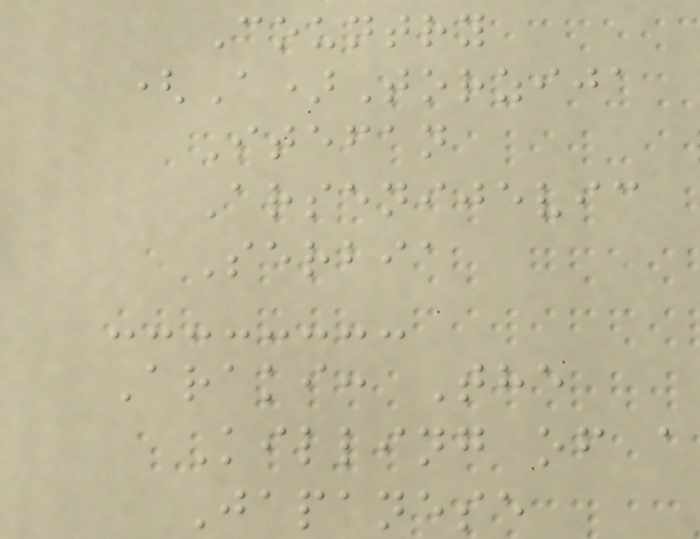Country
(A)Torzija
Stefan
Arsenijevic
Serbia
Araki: The
Killing of a
Japanese
